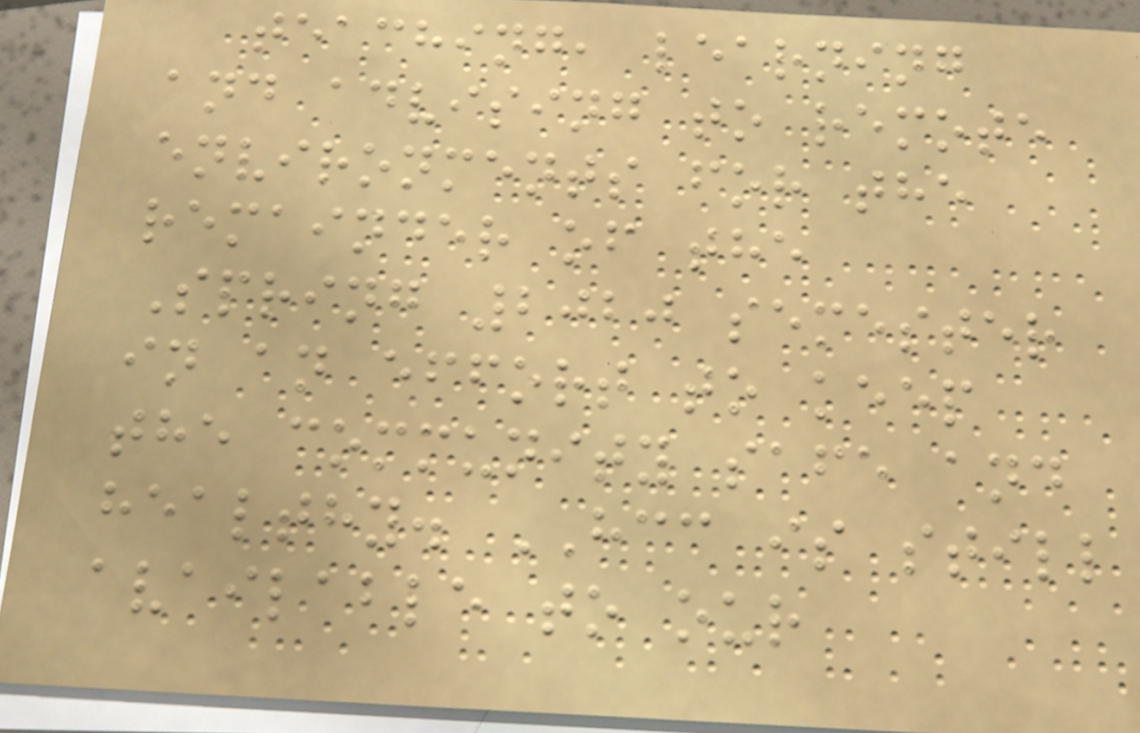teaching, learning
and advising to remote
environments for the
remainder of the
Spring 2020 semester
in an effort to keep
the community safe and
healthy. HCC is still
available to our
